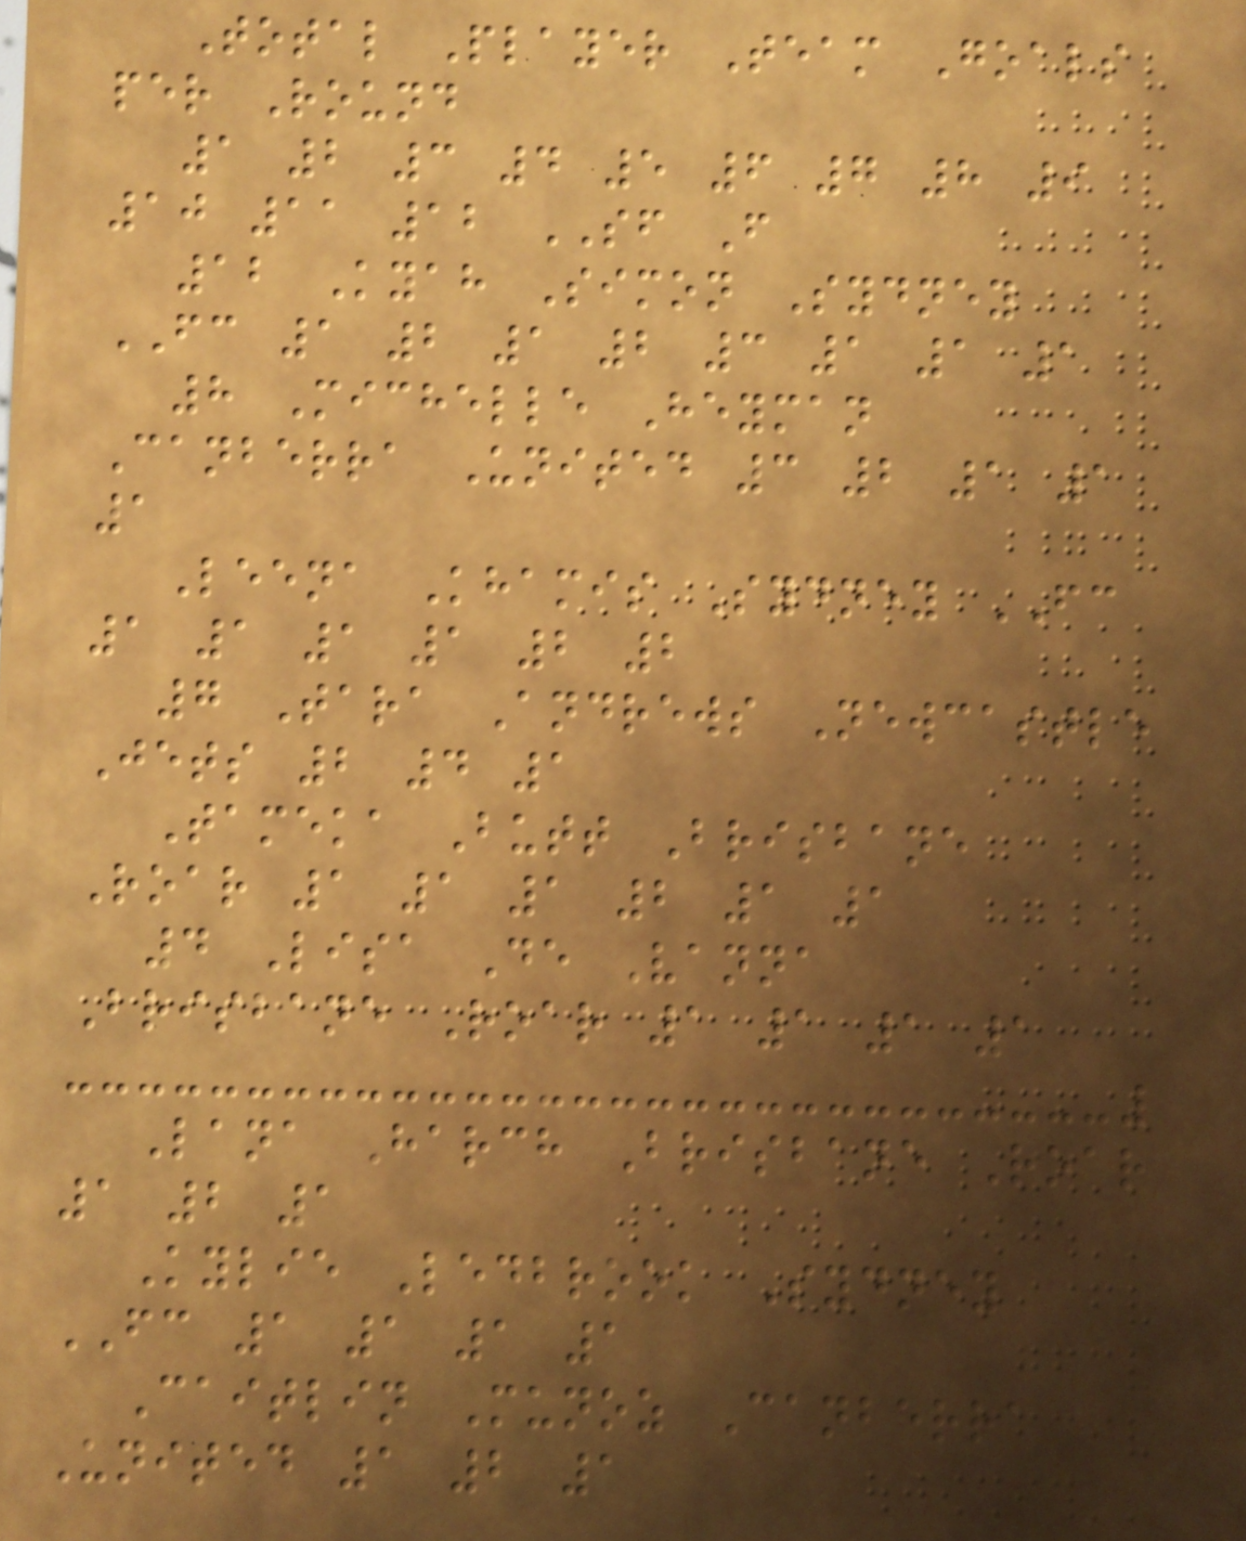Total Player Team Goals
per Round
1 2 3 4 5 6 7 8 9
10 11 12 SF F
12 Kyah Simon Sydney
FC 1 2 1 2 3 1 1 1
8 Michelle Heyman
Canberra United 3 2 1 1
1
Leena Khamis Sydney FC
1 1 1 1 2 2
7 Tara Andrews Newcastle
Jets 2 4 1
Tameka Butt Brisbane
Roar 1 1 1 2 1 1
4 Lisa De Vanna
Brisbane Roar 1 1 1 1
Lana Harch Brisbane Roar
1 2 1
Kylie Ledbrook Sydney
FC 1 1 1 1
Caitlin Munoz Canberra
United 1 2 1
